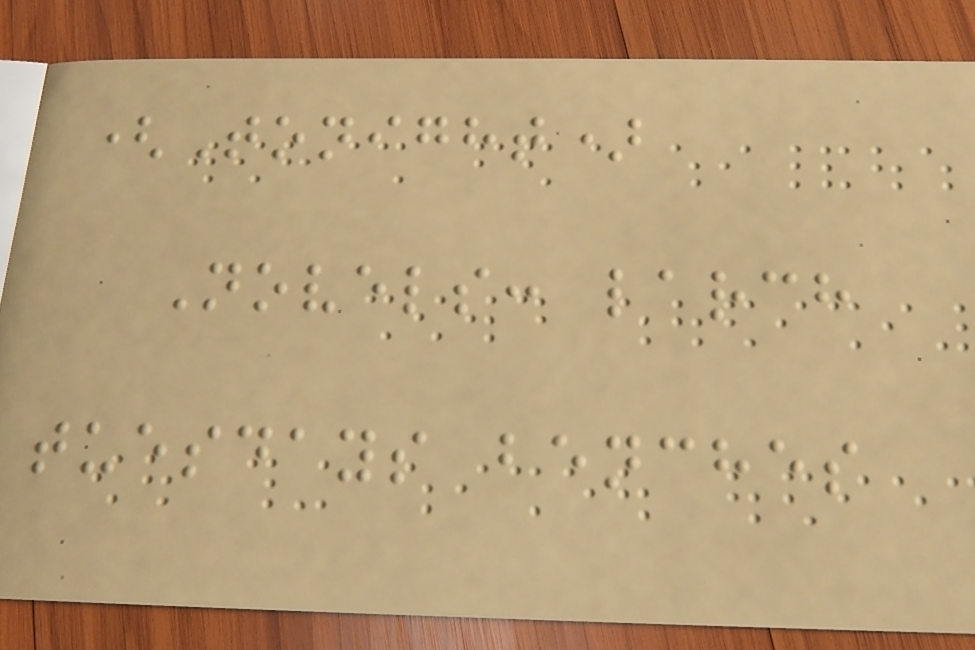(Tonight)
Novels: larch
tuesdays benches
